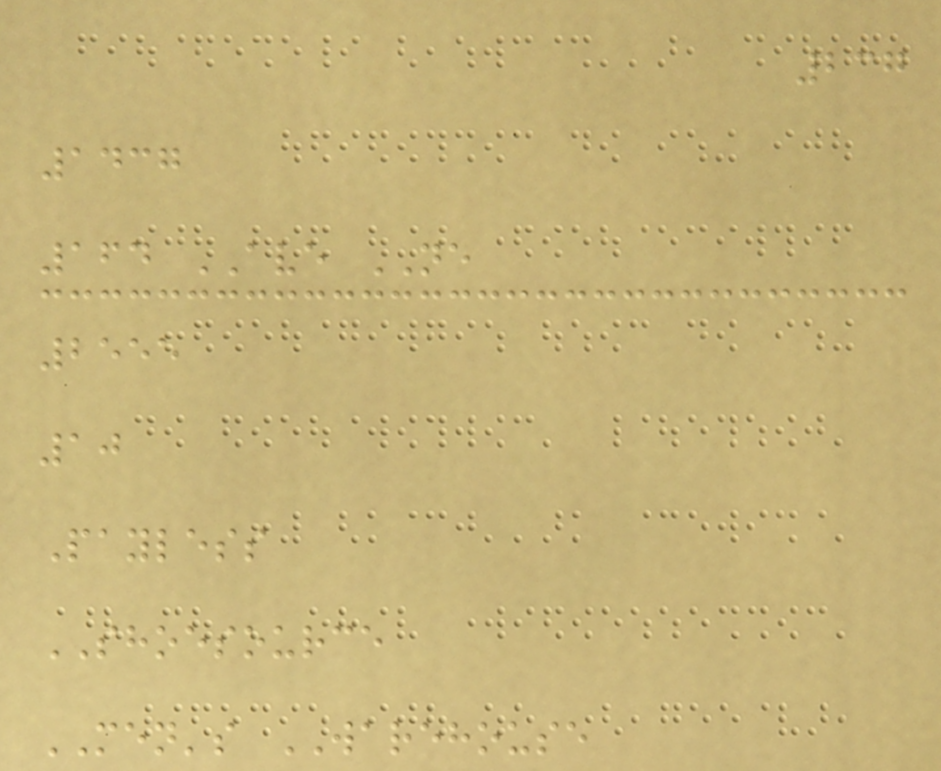237
1437
164 AVE NE
2555
10
Payless
SHOESOURCE
MEN's WAREHOUSE
